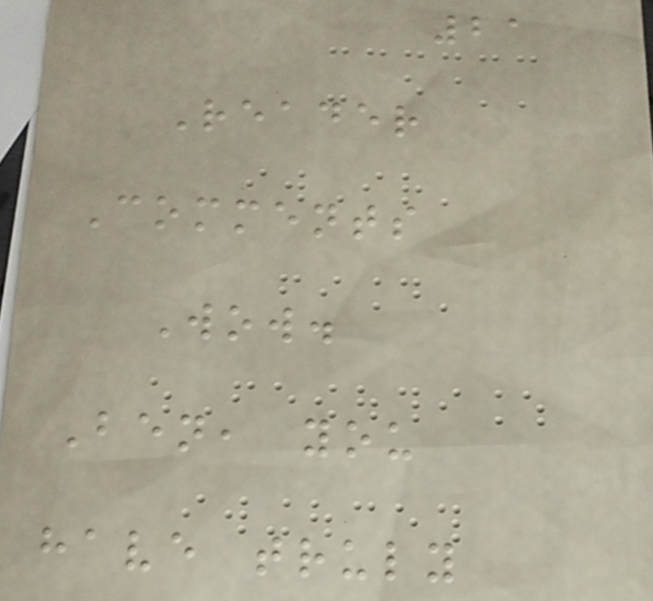21
Reader
Comments
Wow.
Ben, you
have truly
